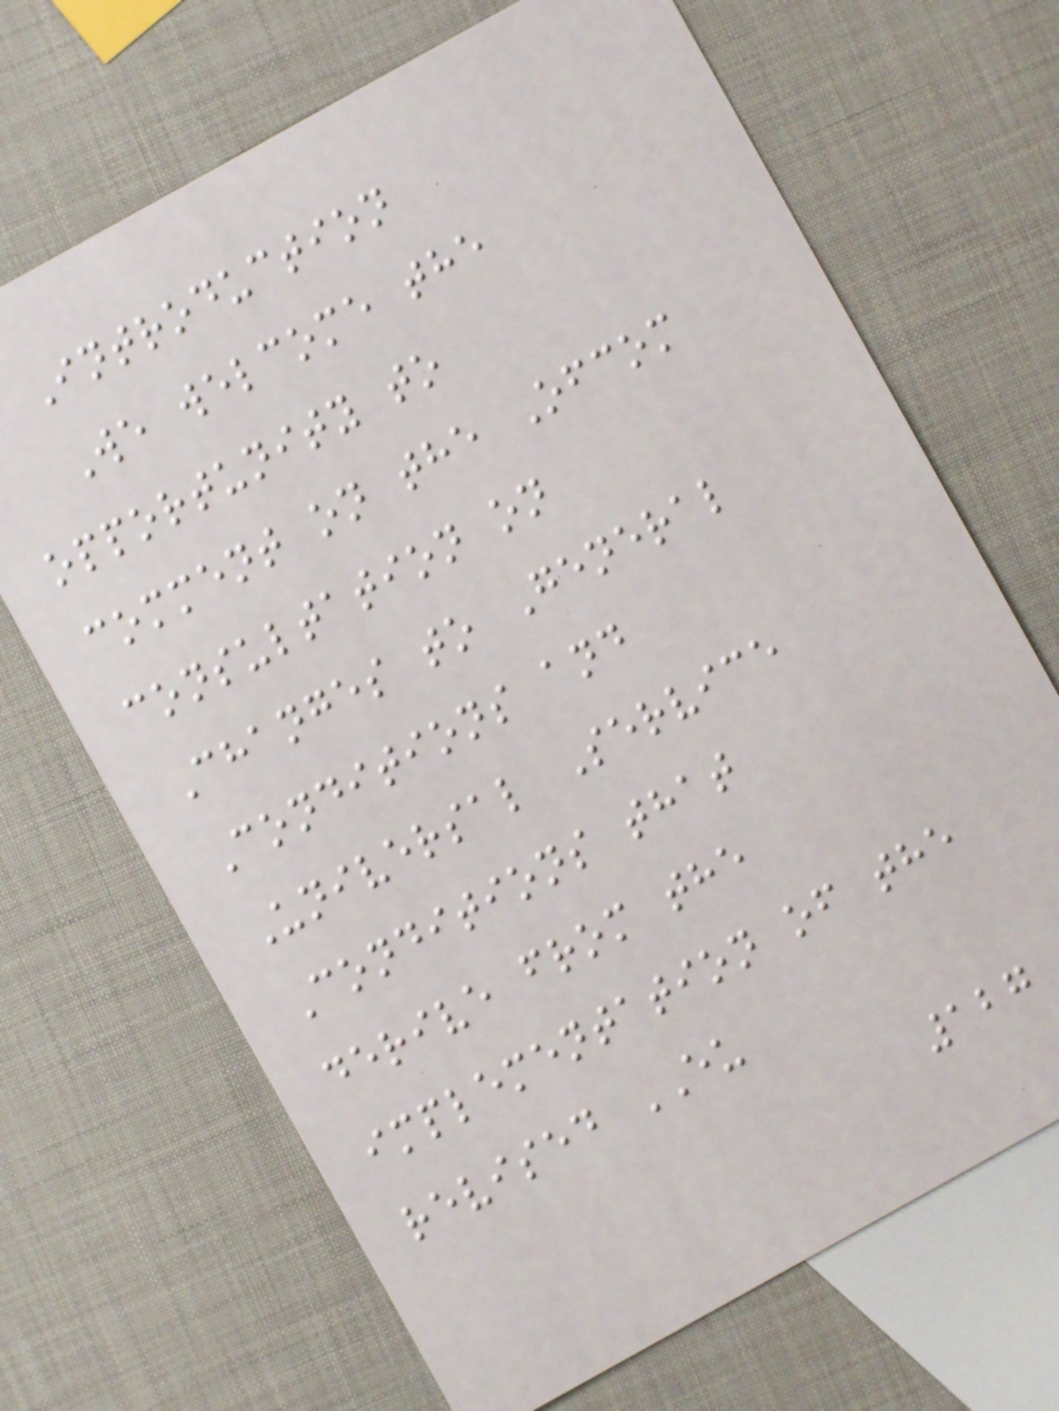Introduction
We welcome the
opportunity to
comment on the Ofcom
consultation on
Changes to General
Conditions and
Universal Service
Conditions that
derive from the
implementation of the
revised EU
127
